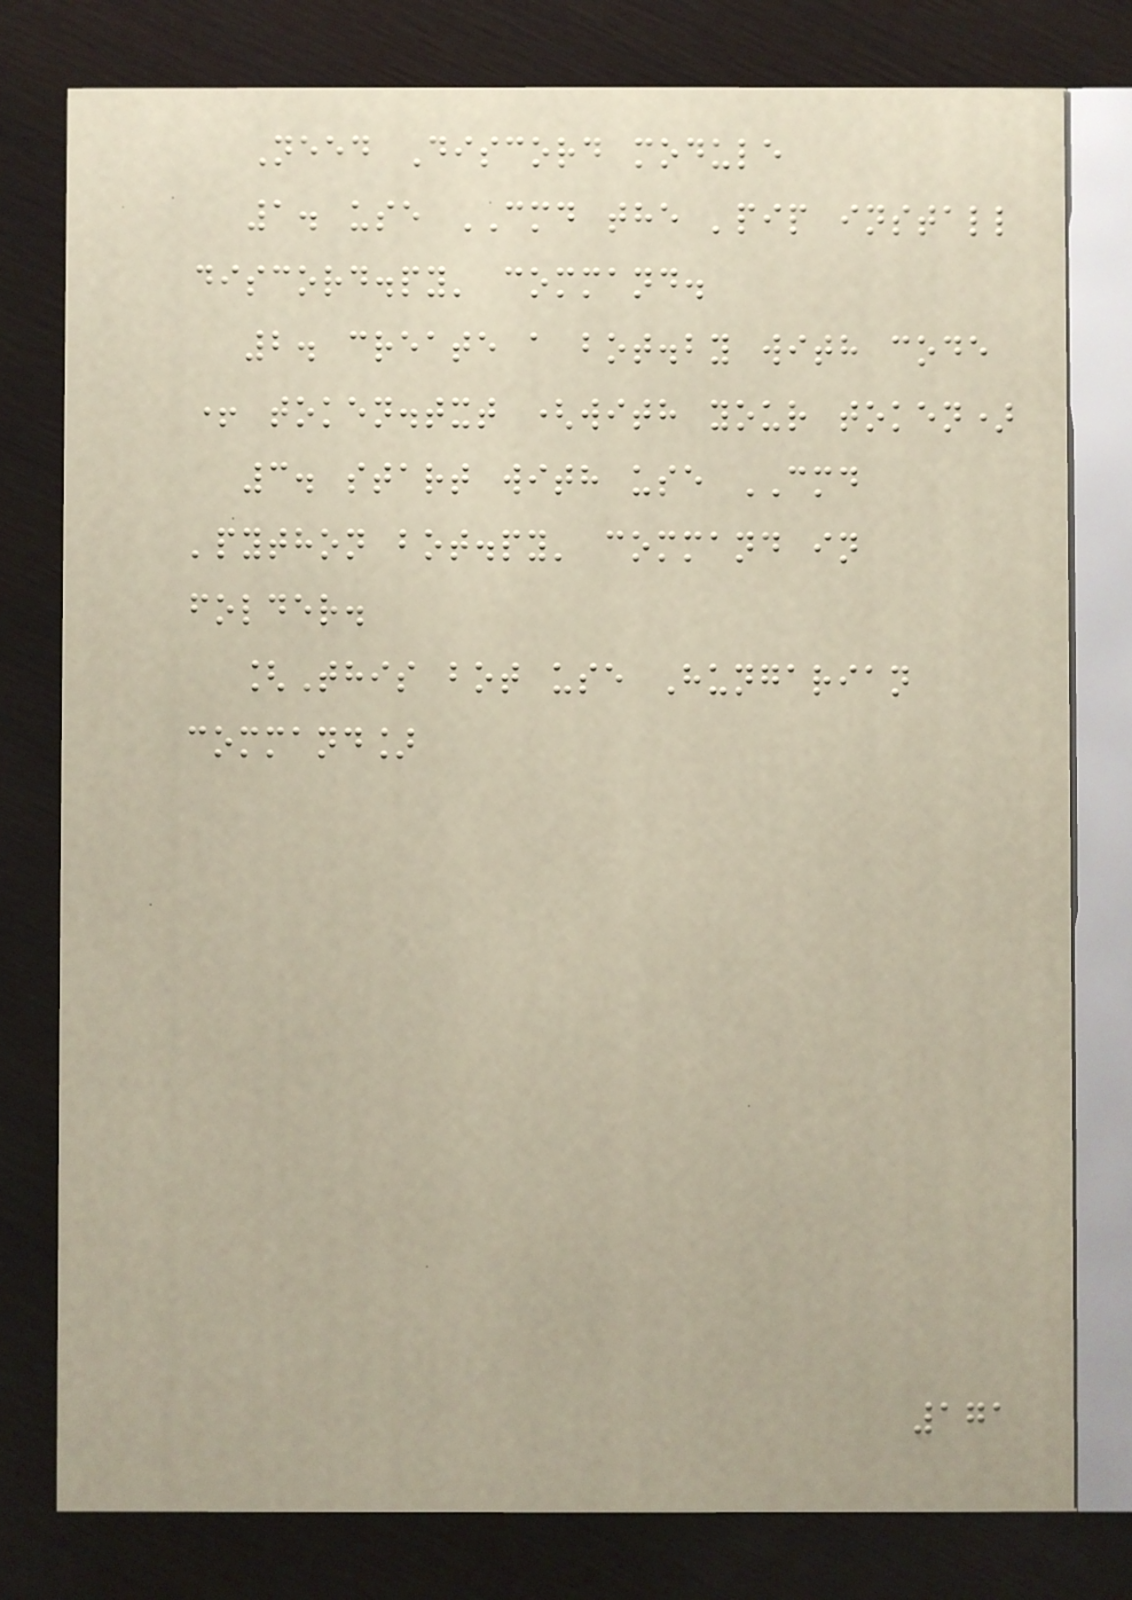Need Discord module
1. use CMD the 'pip install
discord.py' command.
2. create a bot.by with code
+ token.txt (with your token)
3. start with use CMD
'python bot.py' command in
folder.
[This bot use Hungarian
command]
171
